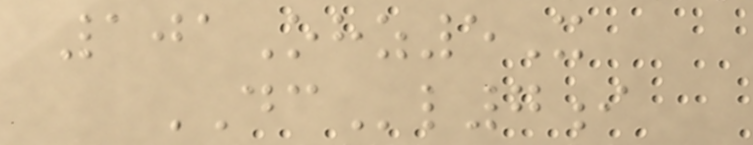101Ohz5X
DCl7i
